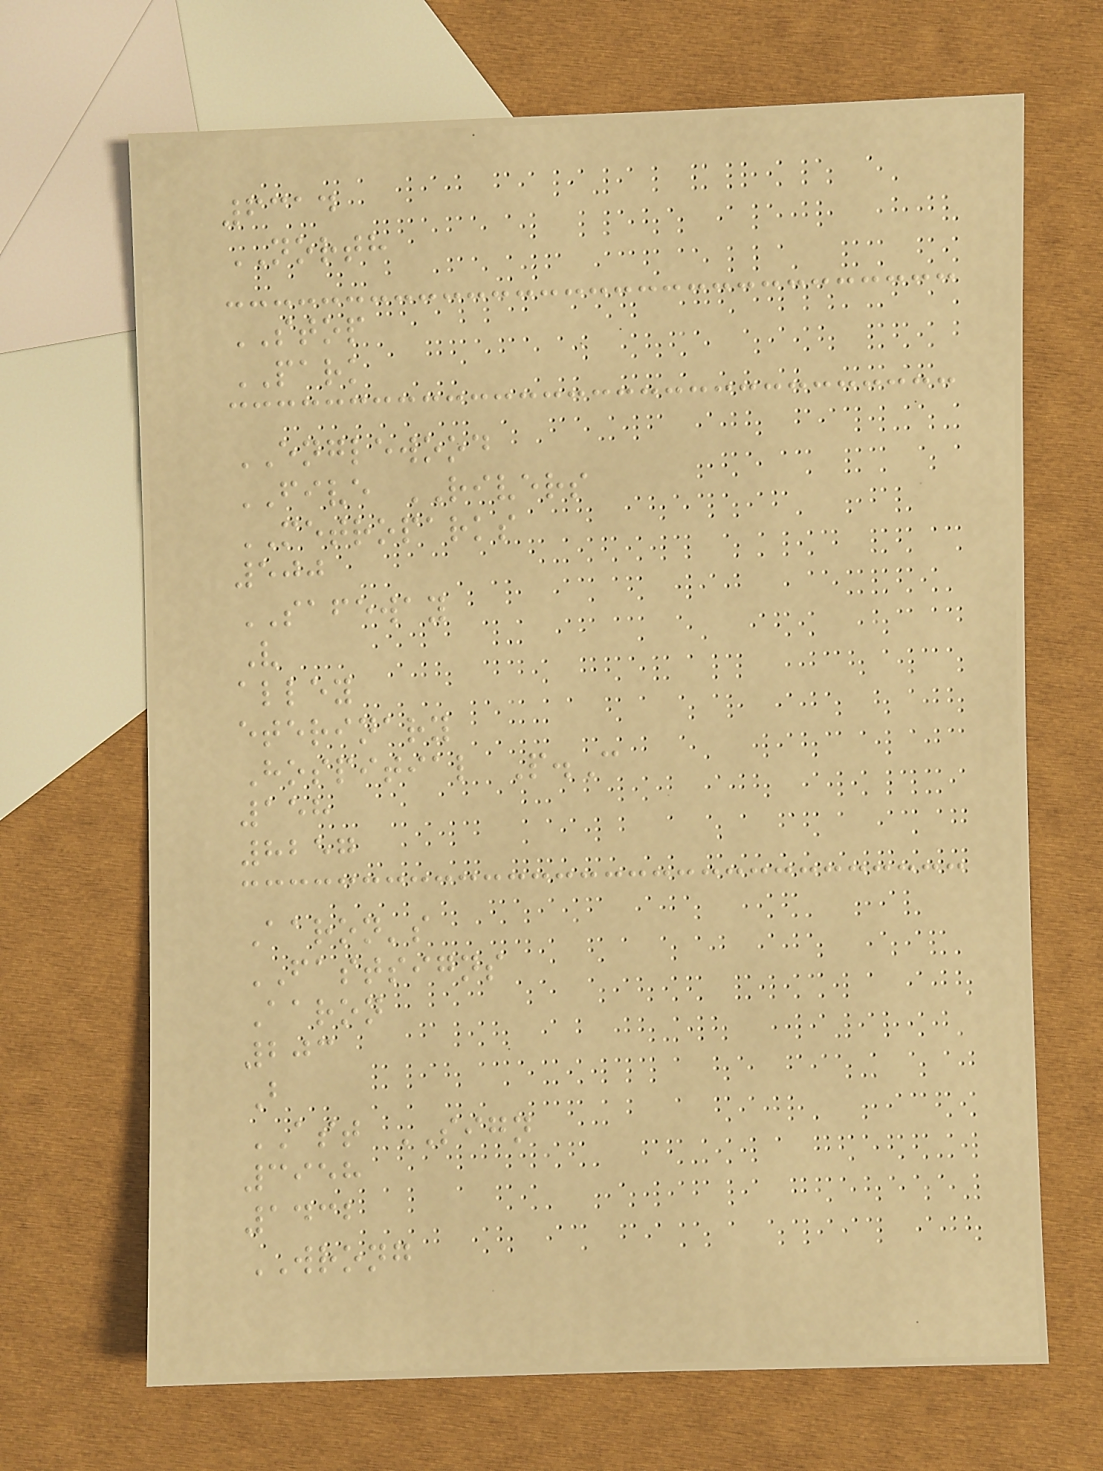6314
NORTH
STOP
PARK
ENGLEWOOD
FIVE RIVERS
METROPARKS
500
SAFEWAY
V
alley
eterinary
Hospitial P.C
158
8257
Aaron's
FASTSIGNS
Aaron
203
B
AST SIGN
3958
1432
WRONG
